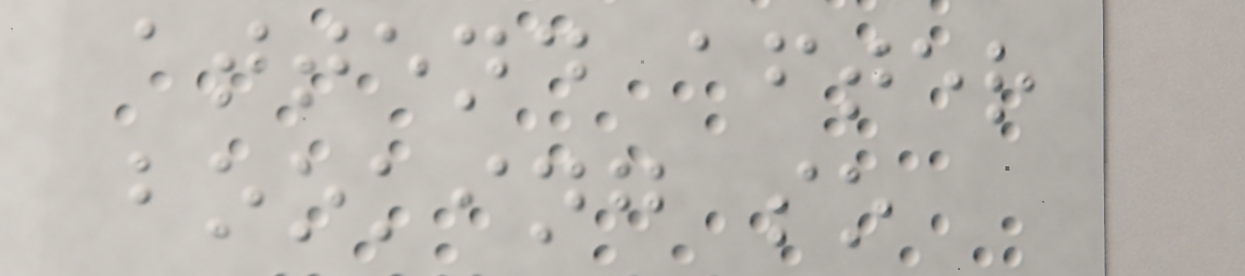attend after
booking so
